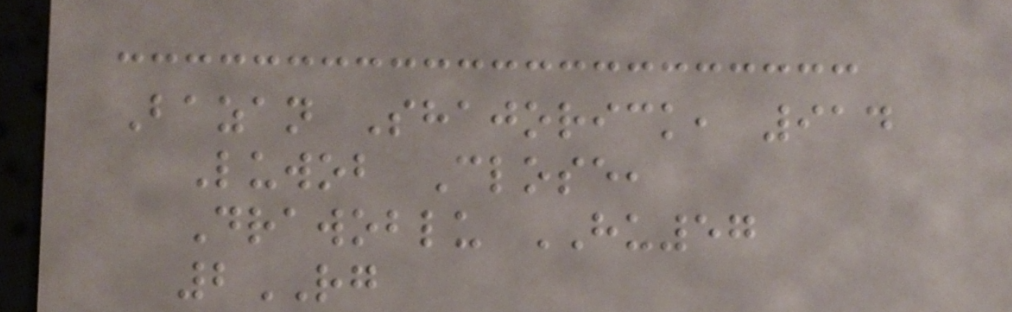Bazan Shajorick, 914
Luwob Close,
Drawoblu HU57
2RG
